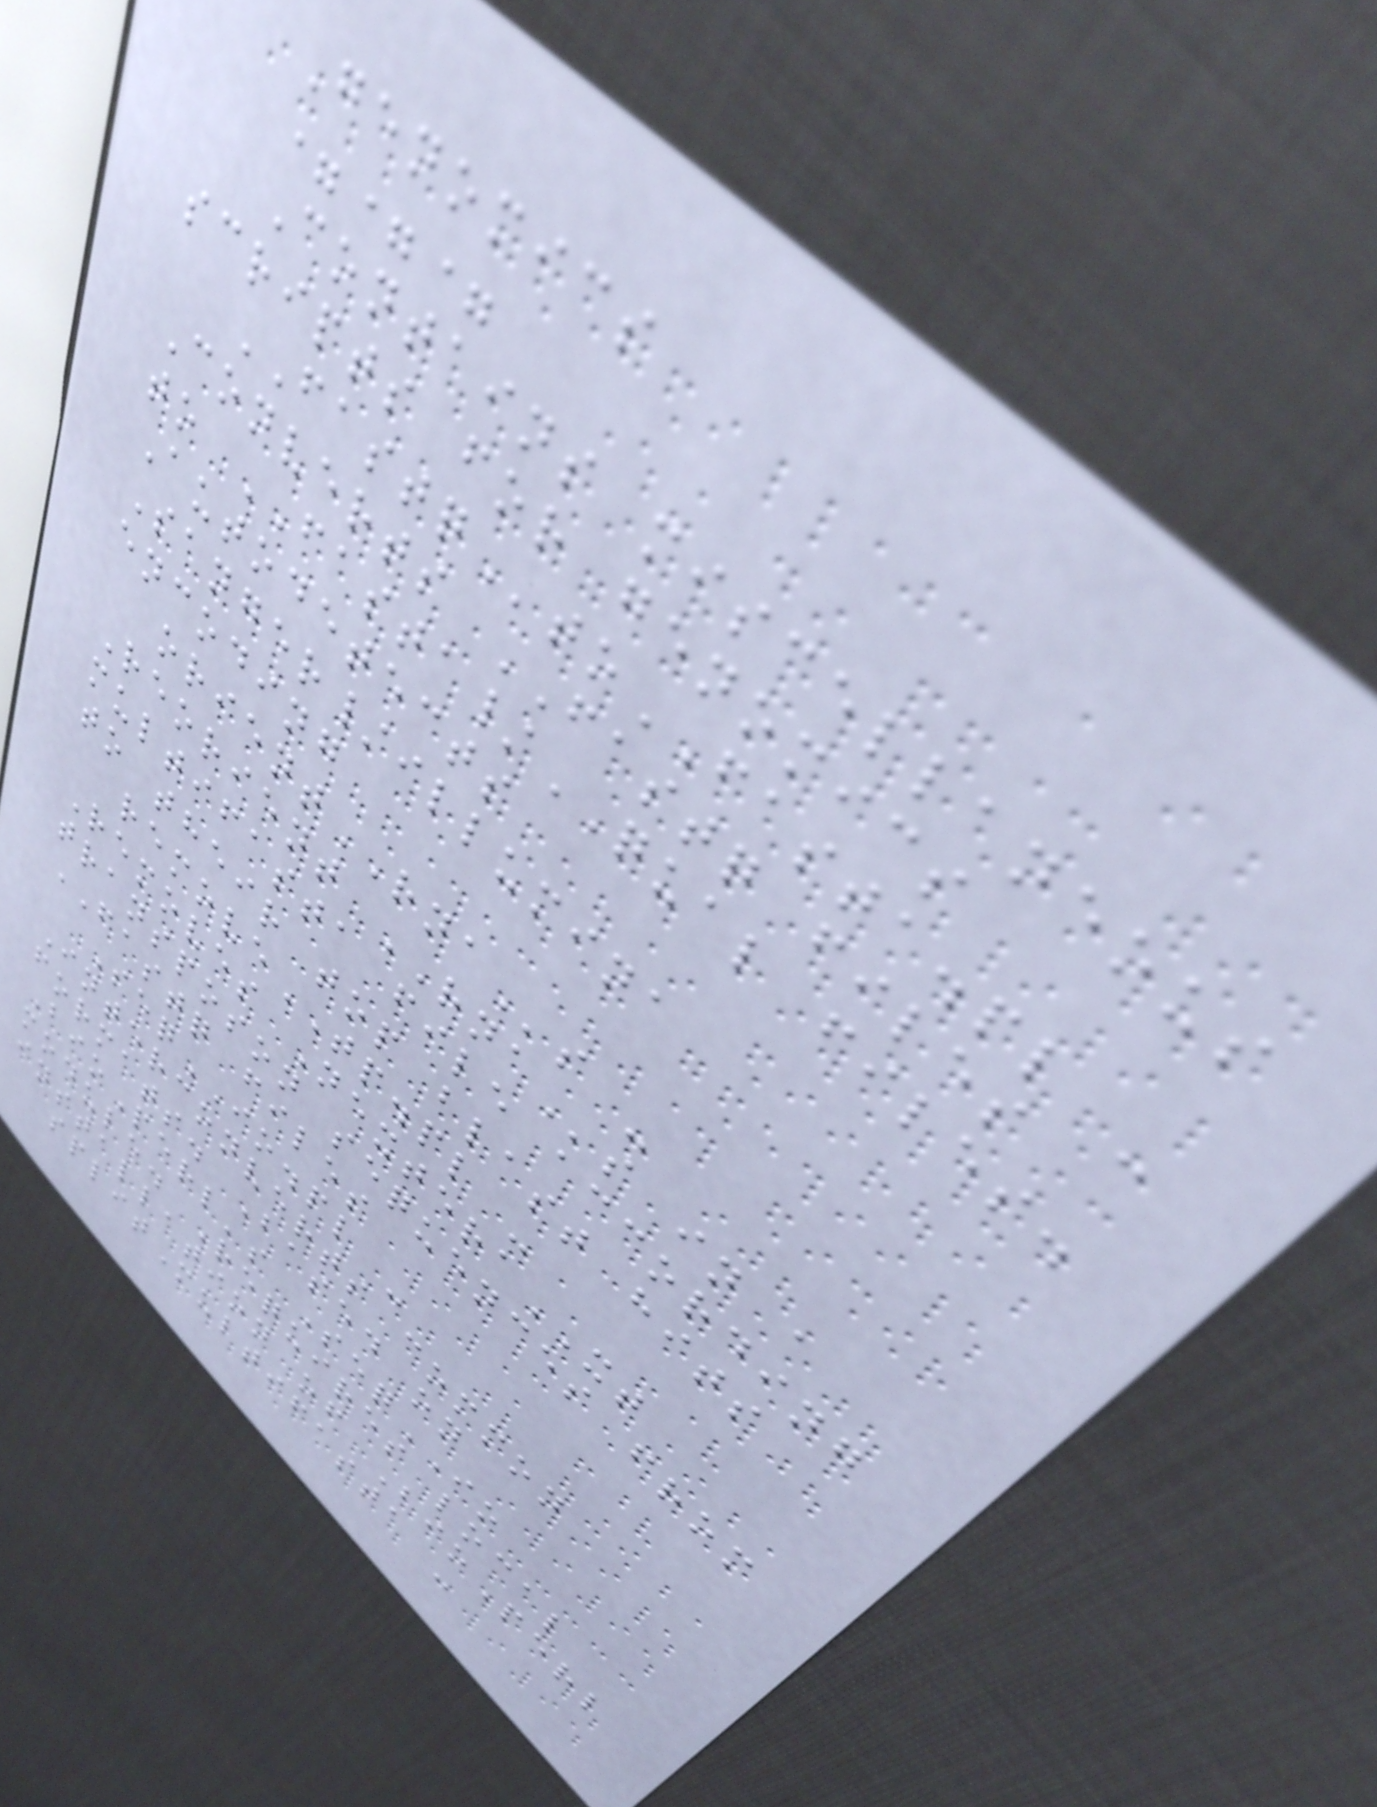Genomics
===
Contains miscellaneous
scripts for genomics
FASTQtoFASTA.pl -
Converts FASTQ files
to FASTA/QUAL files.
Autodetects
Sanger/illumina
encoding
orientRNAs -
Reorient RNAs in a
multifasta file according
to their top blast hits
removeTP.pl -
Removes NexteraXT
transposon sequences from
FASTQ files
SeqIO.pl -
Interconverts common
formats. Based on
BioPerl's SeqIO
module. Requires local
installation of BioPerl
splitMultifasta -
